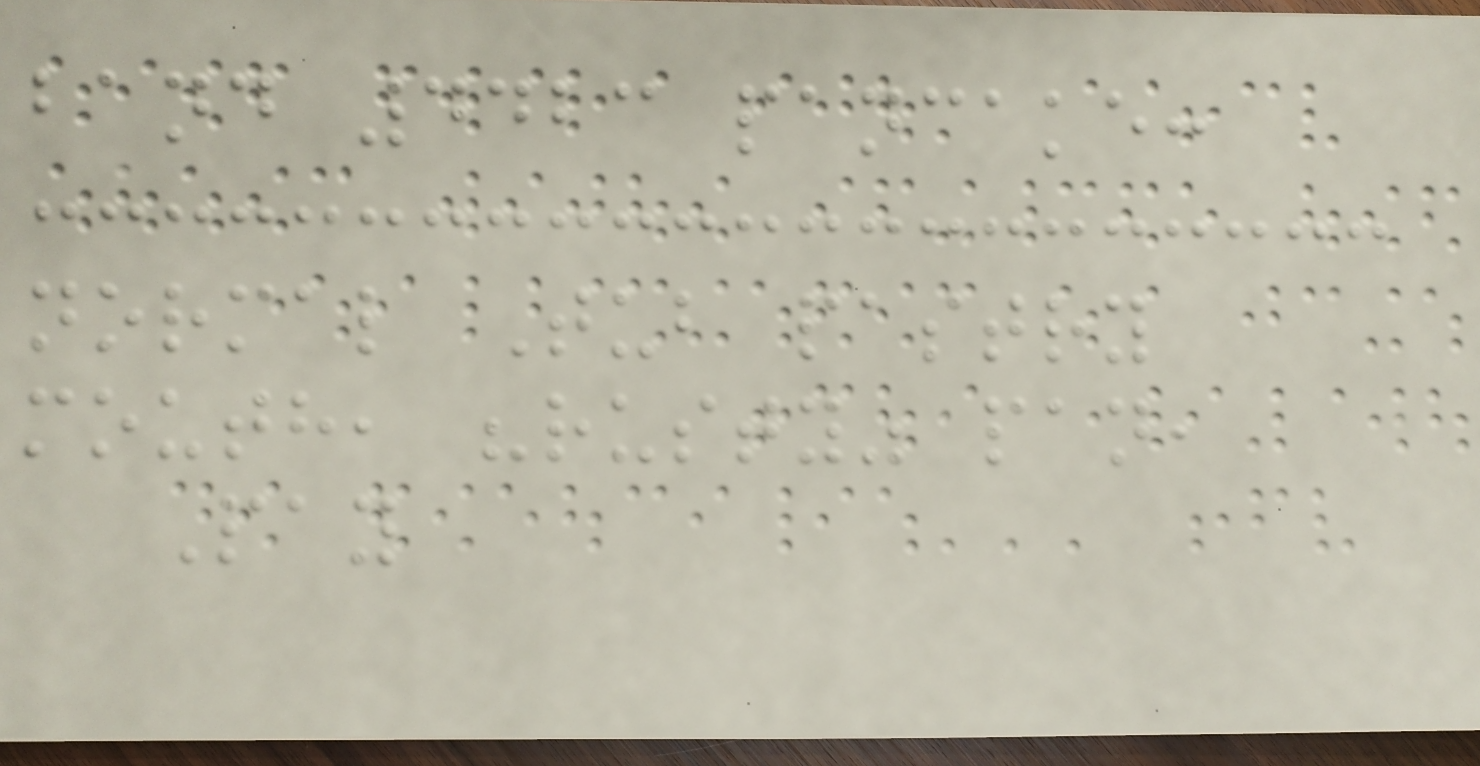band 4423 pancake:
normal Tub pastry
mouth, "rusty" pan,
Pay
